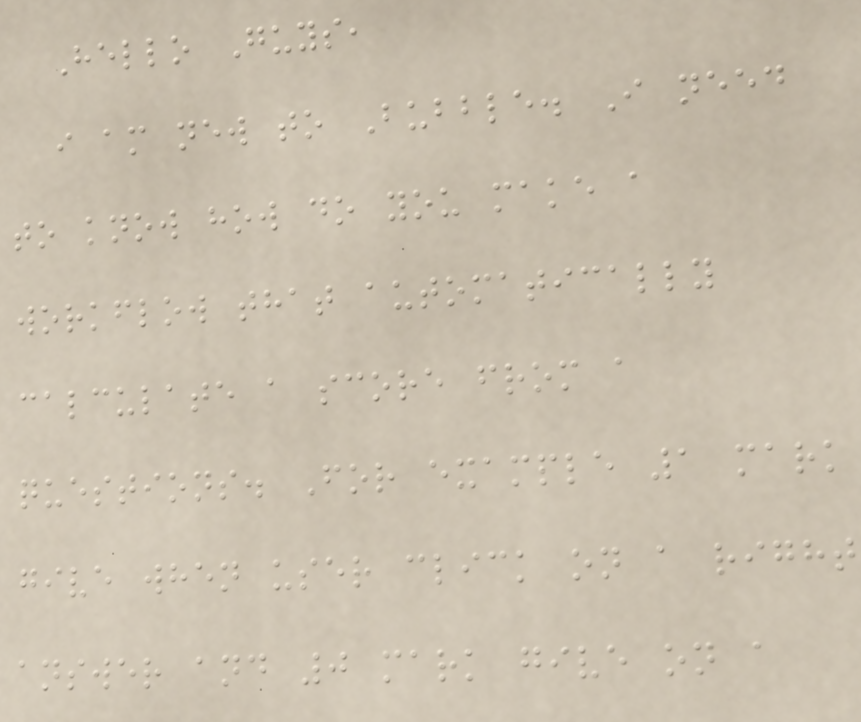Hello Guys,
i am new to Bubble. I need
to know how do you make a
workflow that automatically
calculate a score from a
questions. For example 1 mark
give when user click on a right
answer and 0 mark give on a
